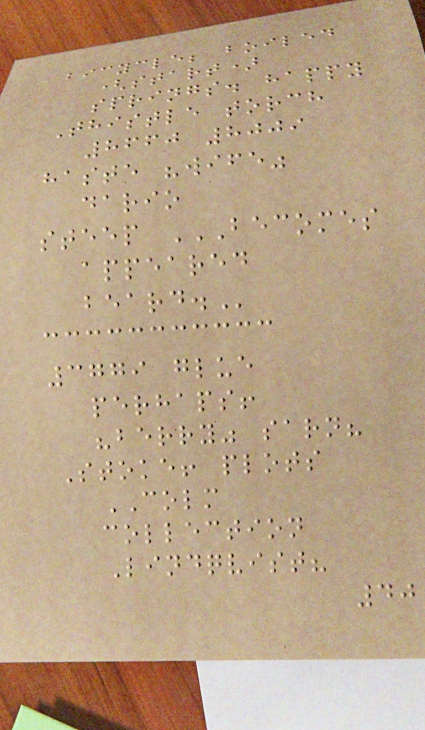bicycle; boiled
(start)
springs. happy
Thistle torch
8660 8009
haste "wife"
dario
steep BECOMES
APPEARED
BEARD.
3779 glue
perhaps!
"berry" sarn?
Stoke! plots
COLM
collection
Lindqvist?
40
